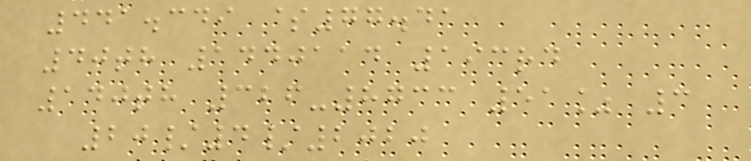441.349 $77.41
40th 1440114 193rd
140th 326-8733 51% 3
20/4/2020
